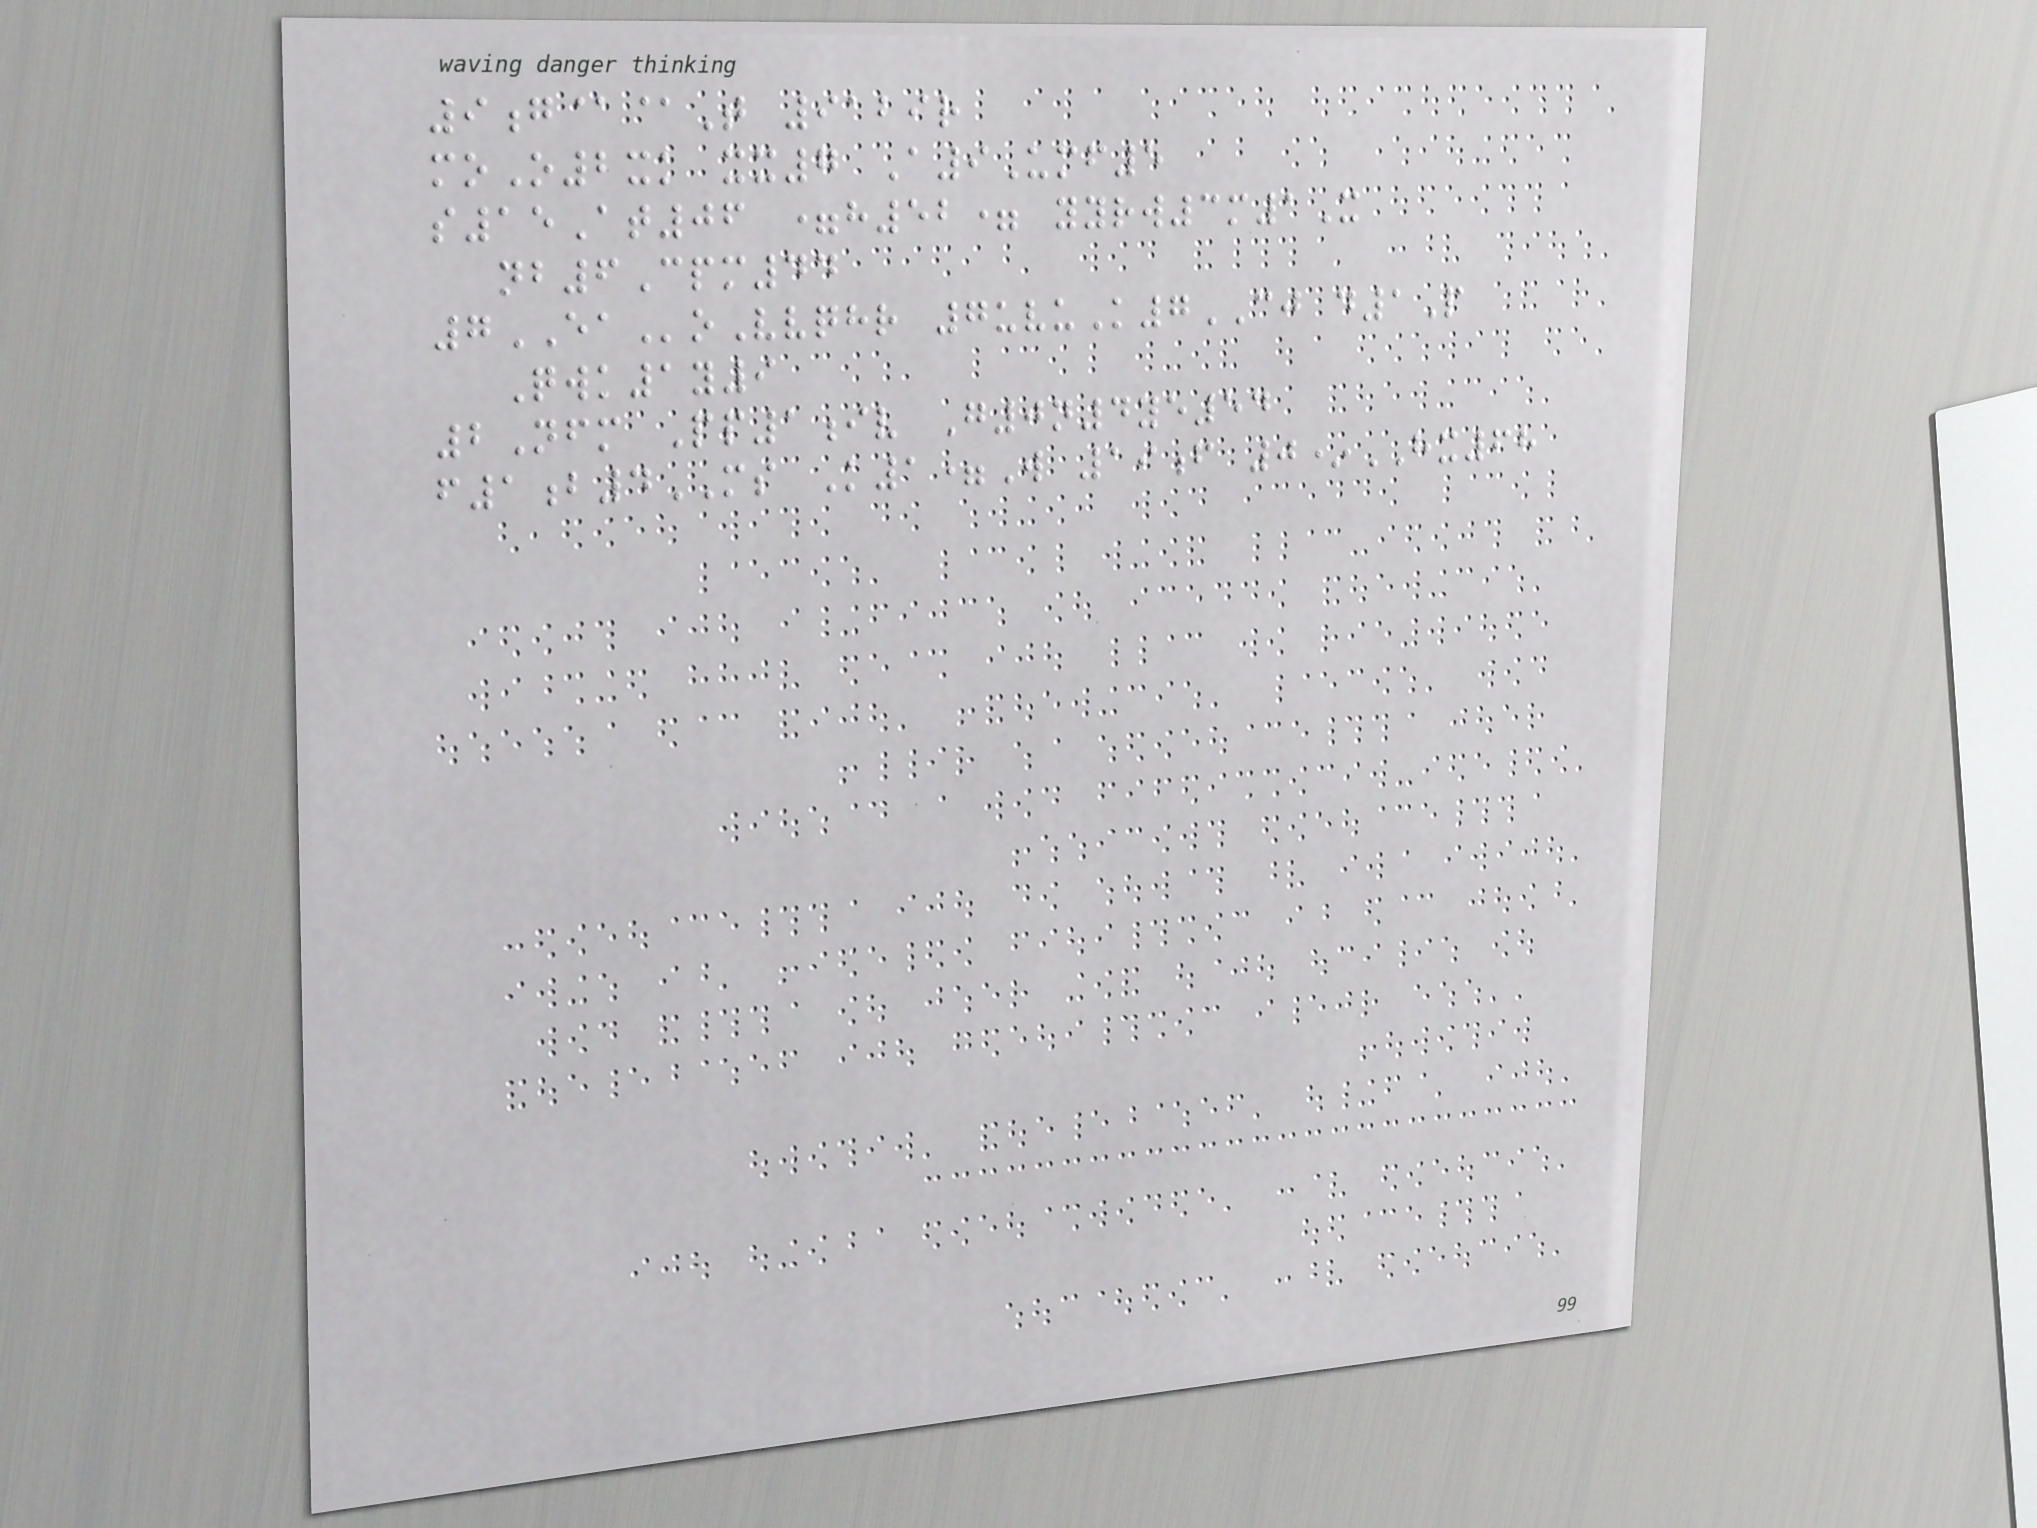9g@@T 9129r
moO2xk xx7 A9Umf5
s15At06 =h52= yyrw3m1X
nb6Cpm44
7EAoVvqhr 7uvuK7CJ d1P
Qwk1y9
2Nfm Pp1iv G0n4ye54
f1b4MS K1=W 19f 0*HX68
